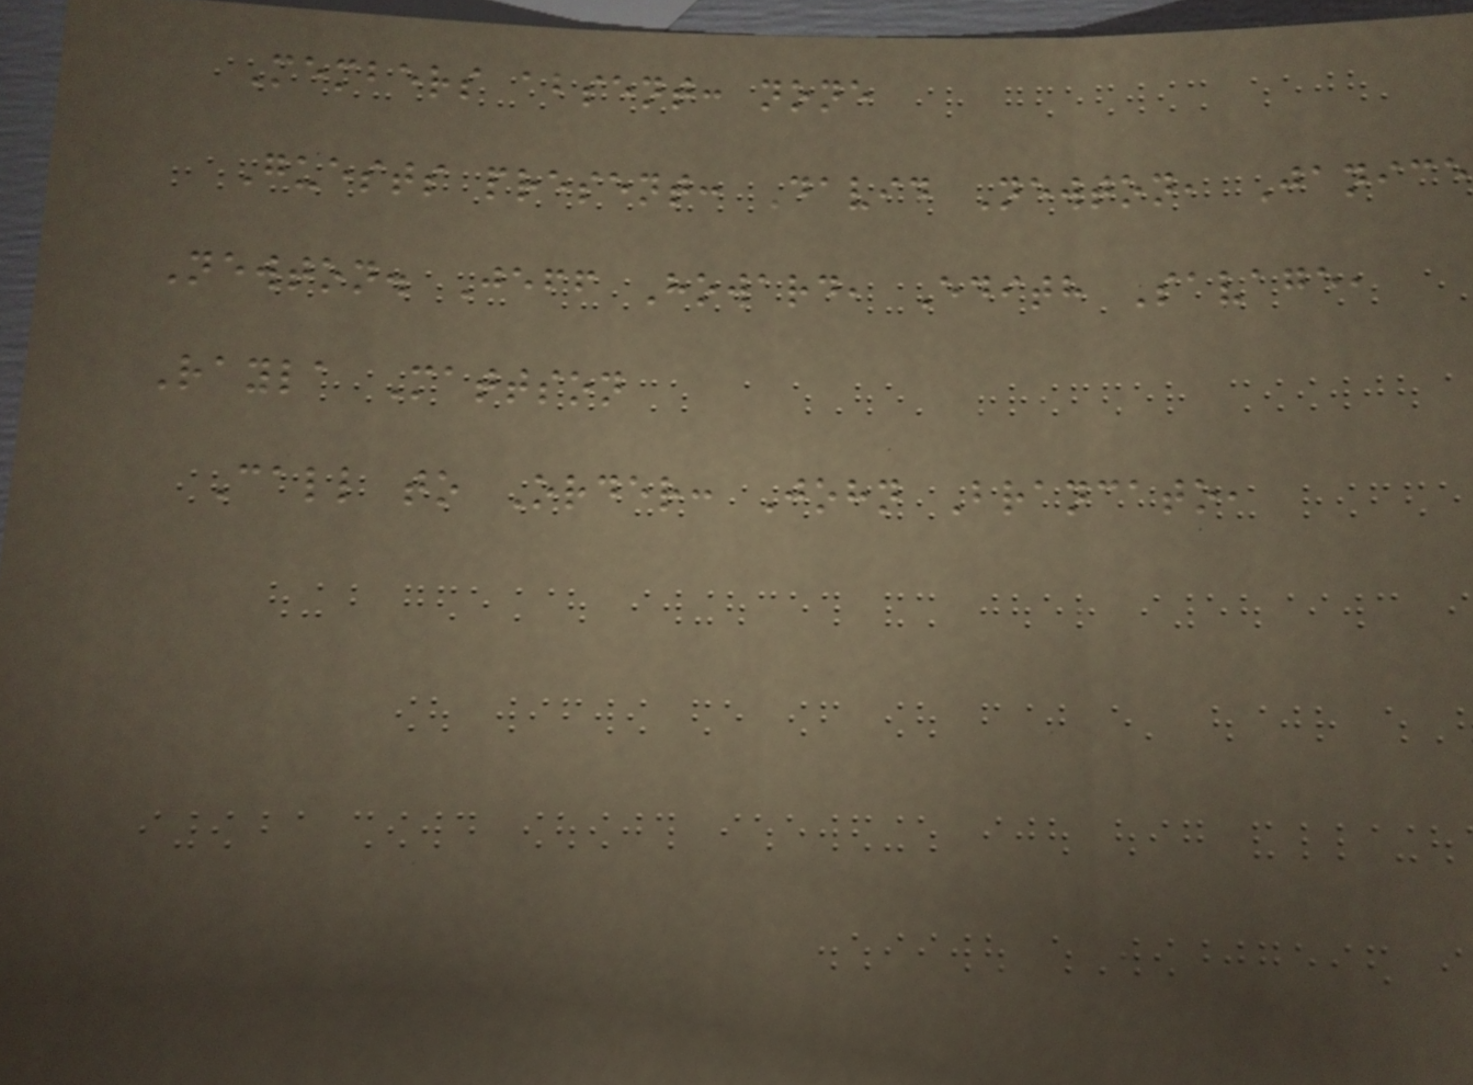Members absent: none
Guests present: David Newton, Janice
Newton. Jeff Howard, Edith Savage,
Rayla Mattson
Call to Order: John Brancato,
